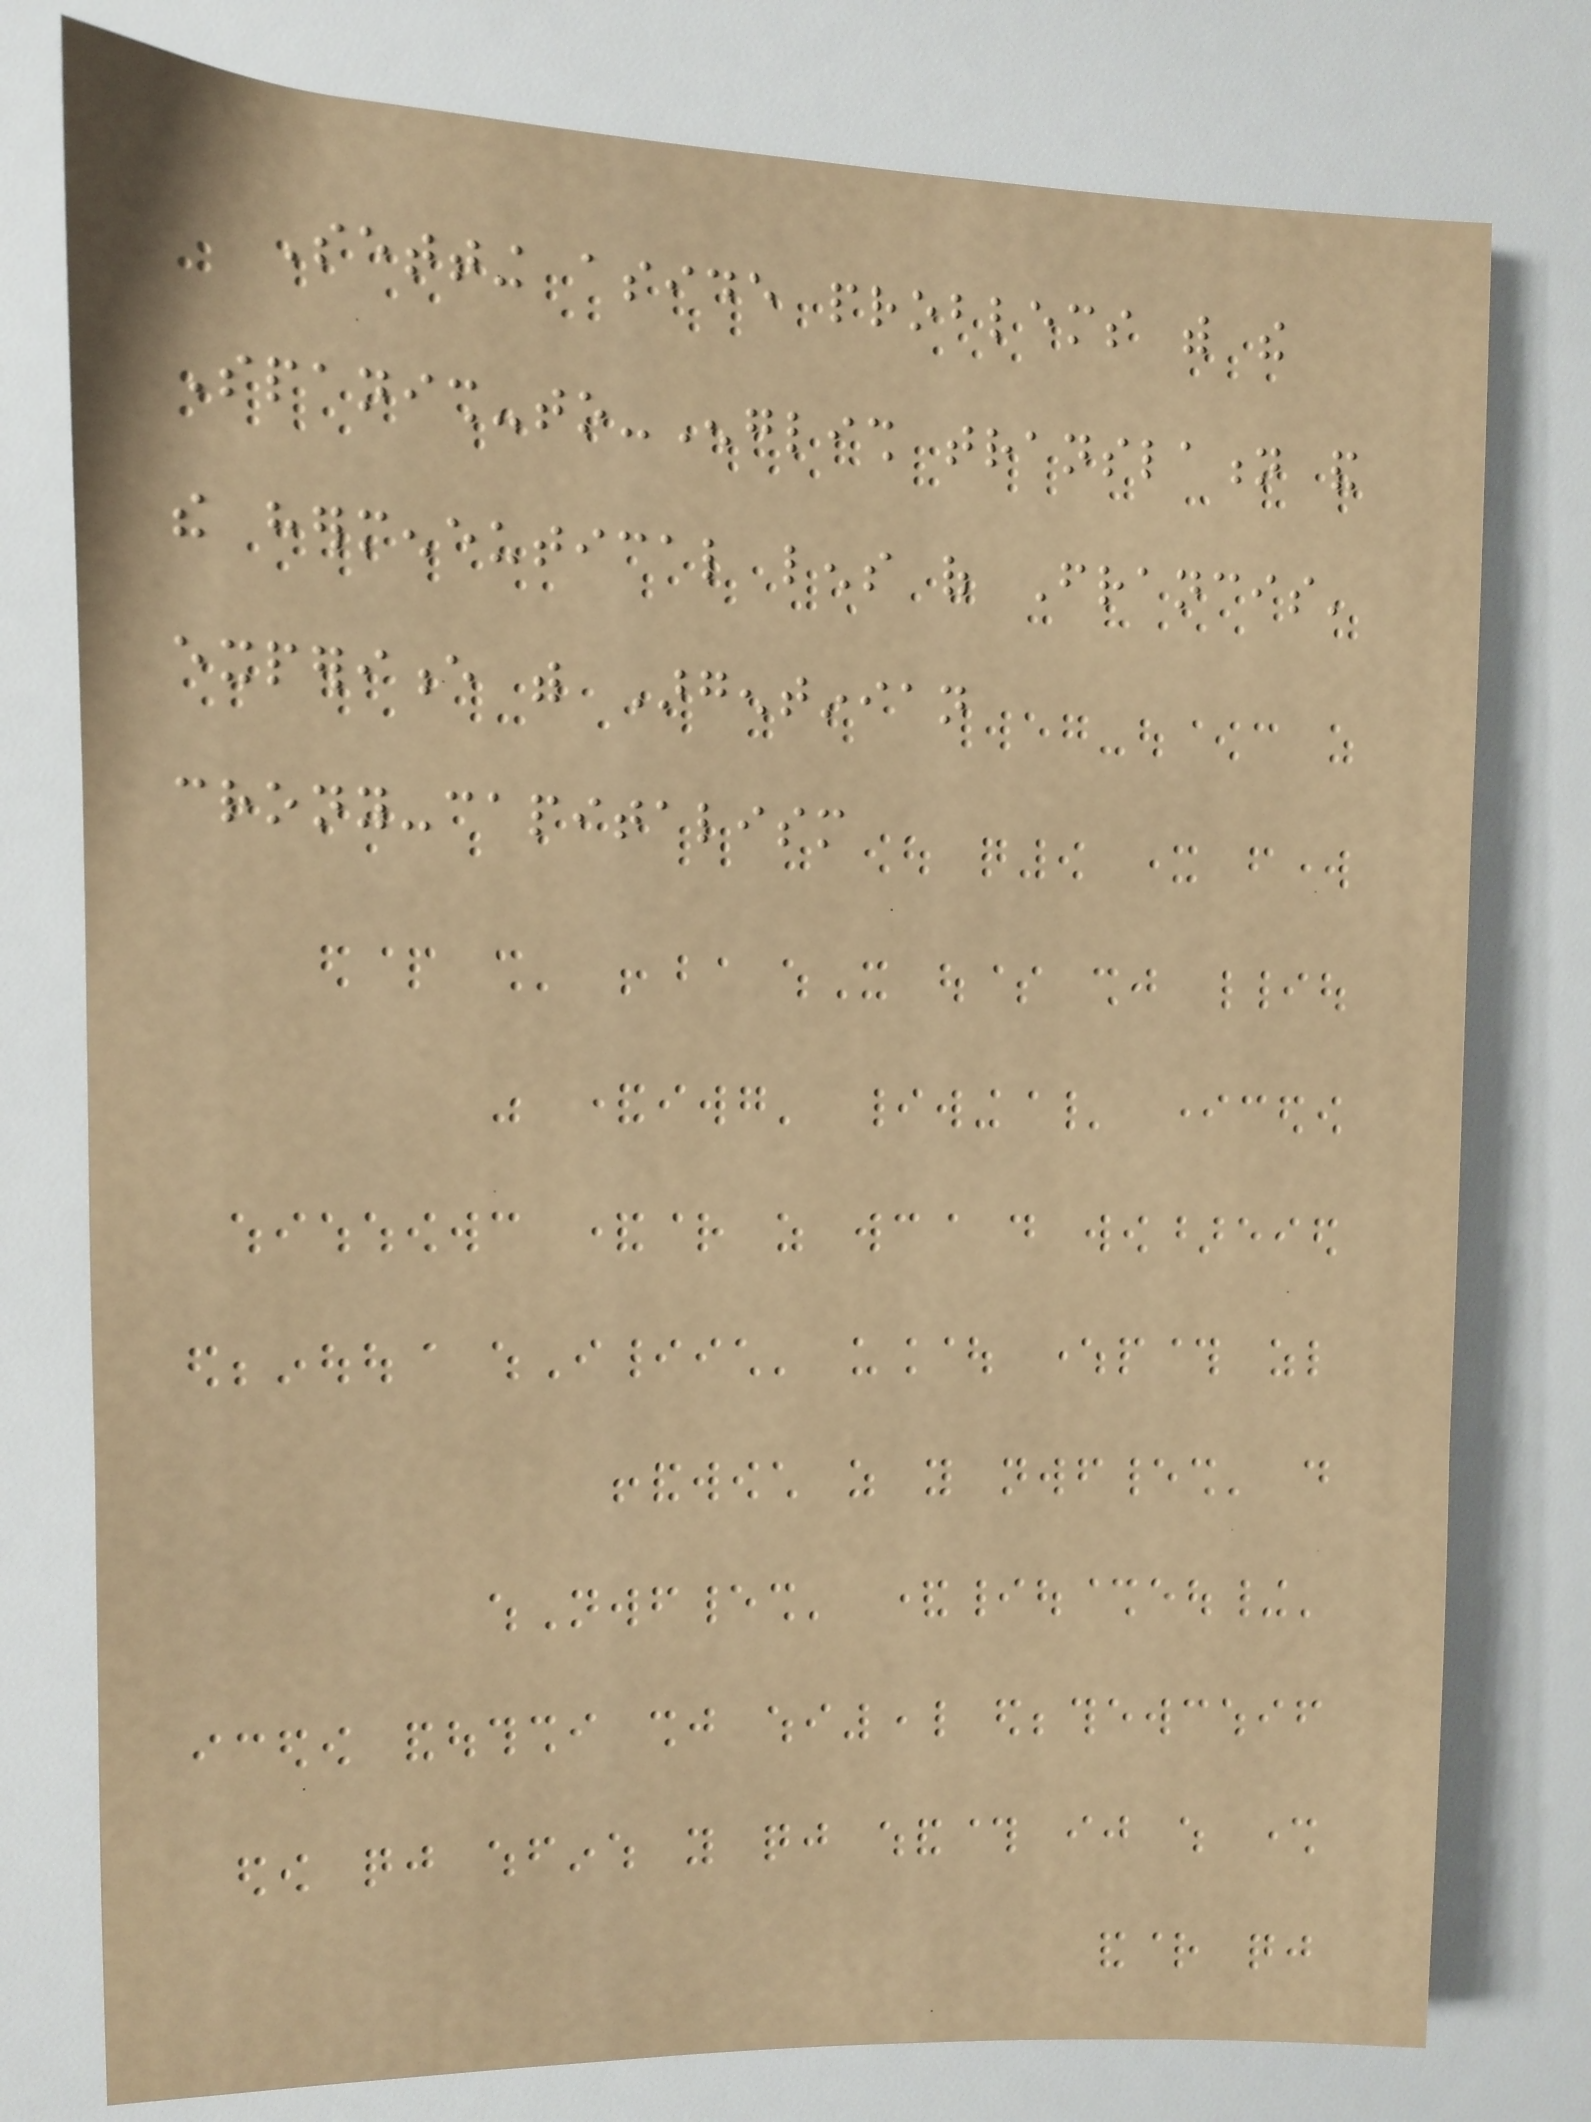Setting aside problems with the
Spanish-to-English translation and
the hermeneutical lens of Francis'
experience with Argentinian
crony-capitalism
